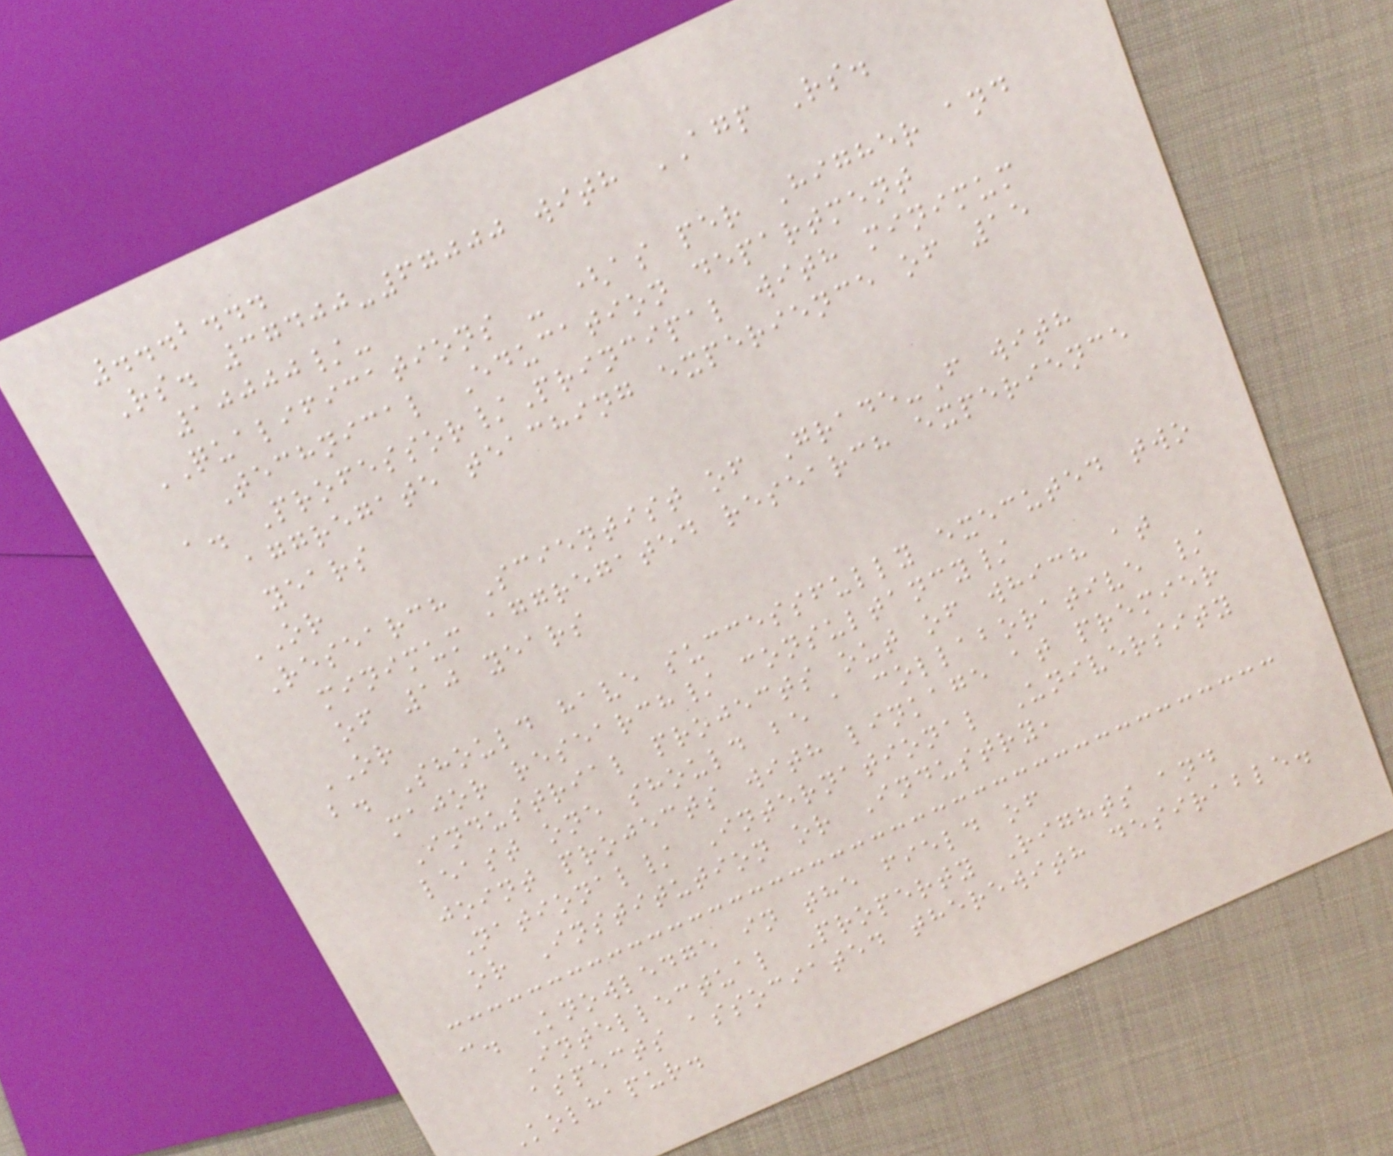...2...
Rs. 37400-67000 with AGP Rs.
10000/-
QUALIFICATIONS - (as per Higher and
Technical Education department
a. Professor/Principal with minimum
aggregate teaching experience of 15
years
OR
Research Scientist of Grade-F with
minimum aggregated research experience
of 10 years
OR
b. Should have successfully executed two
major research/ consultancy/
Industrial projects out of which at
least one should be a collaborative /
joint projects with linkage at premier
National/ International University
or Institution or Industry,
c. Knowledge in the field of
Intellectual Property Rights and
aspects associated therewith desirable.
Kolhapur.
